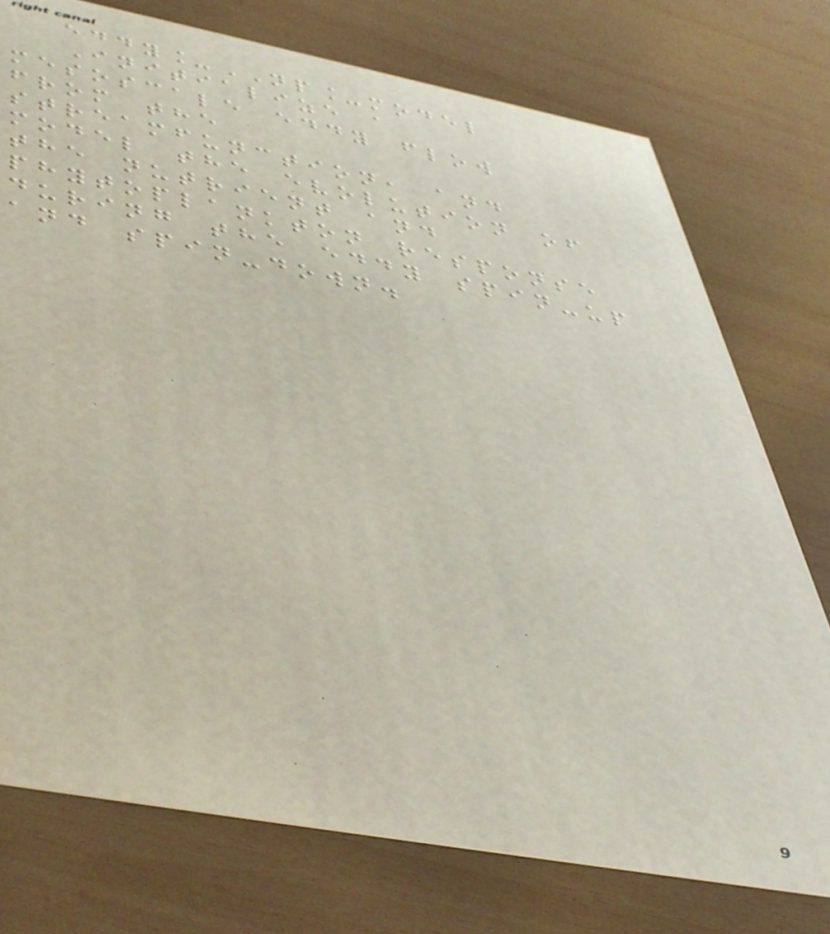eddy_NP_model
Initialize a
mesoscale eddy flow
from the
streamfunction, and
model the evolution of
the nutrient and
phytoplankton response
during the eddy spin-up
and spin-down.
